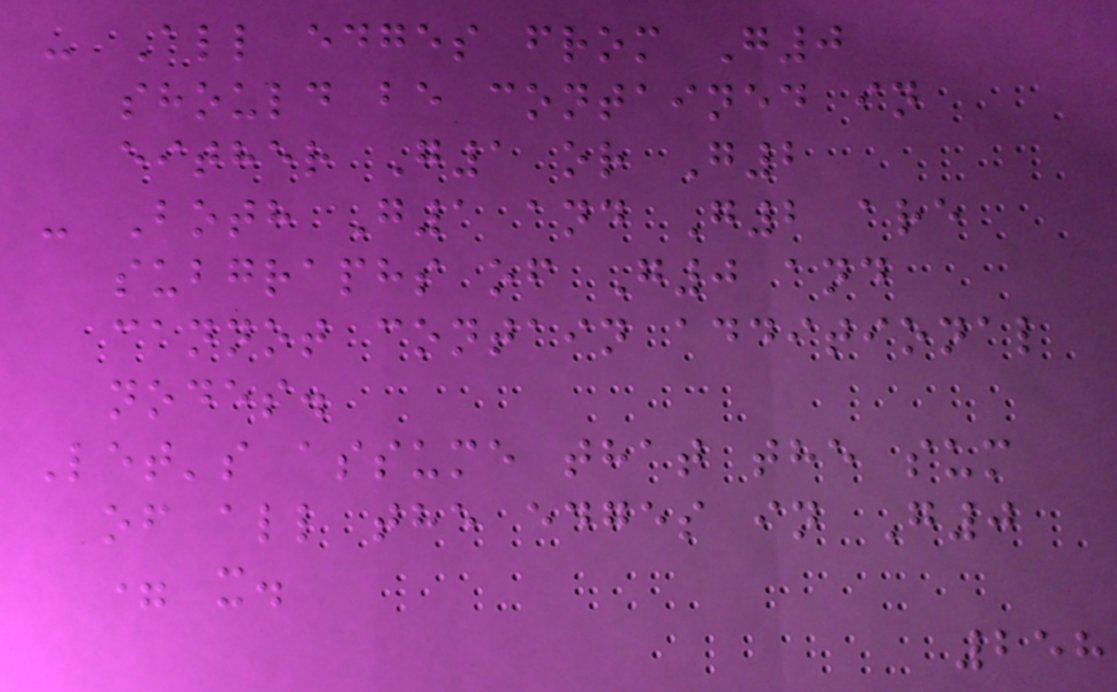- All edges from G0
should be contained in
either G1 or G2
- Both G1 and G2 are
subgraphs of G0 and
cannot contain additional
nodes.
Let's assume that the sum
of all the edges in G0
= x.
258
